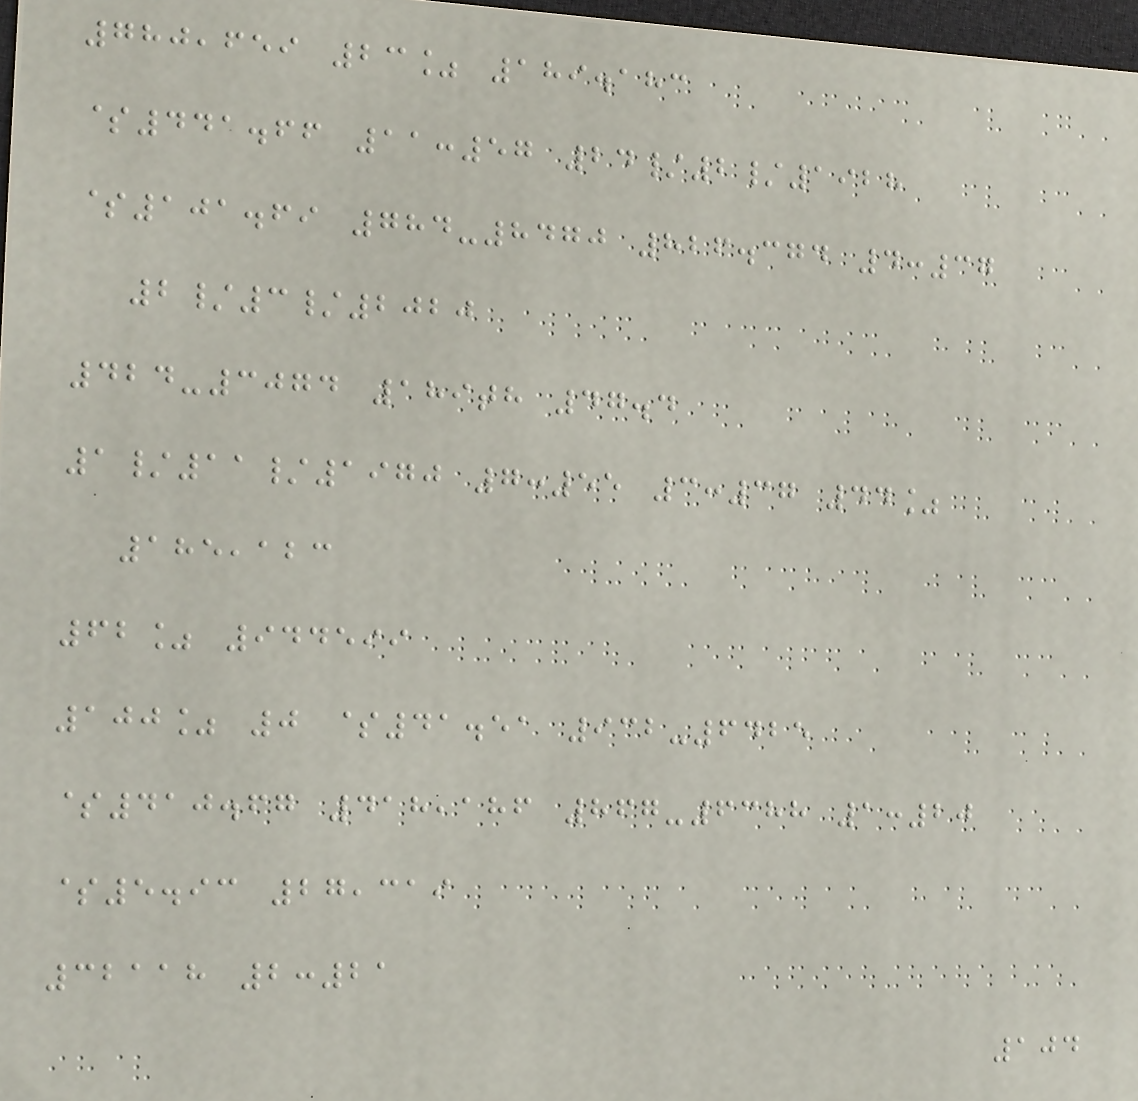780,659 23% 189.183
$441.66 11:57 24/2/1928
$101.69 784-8470 826.374 4:37
2/3/2020
424-3074 189th 47.4
1/11/1970 7:55 3:37 44%
185,123
62% 944599
100% 0 $41.51 932-6425
$410.67 418,186 867-6388 1:20
$5.93 27,319
32118 2:21
104
